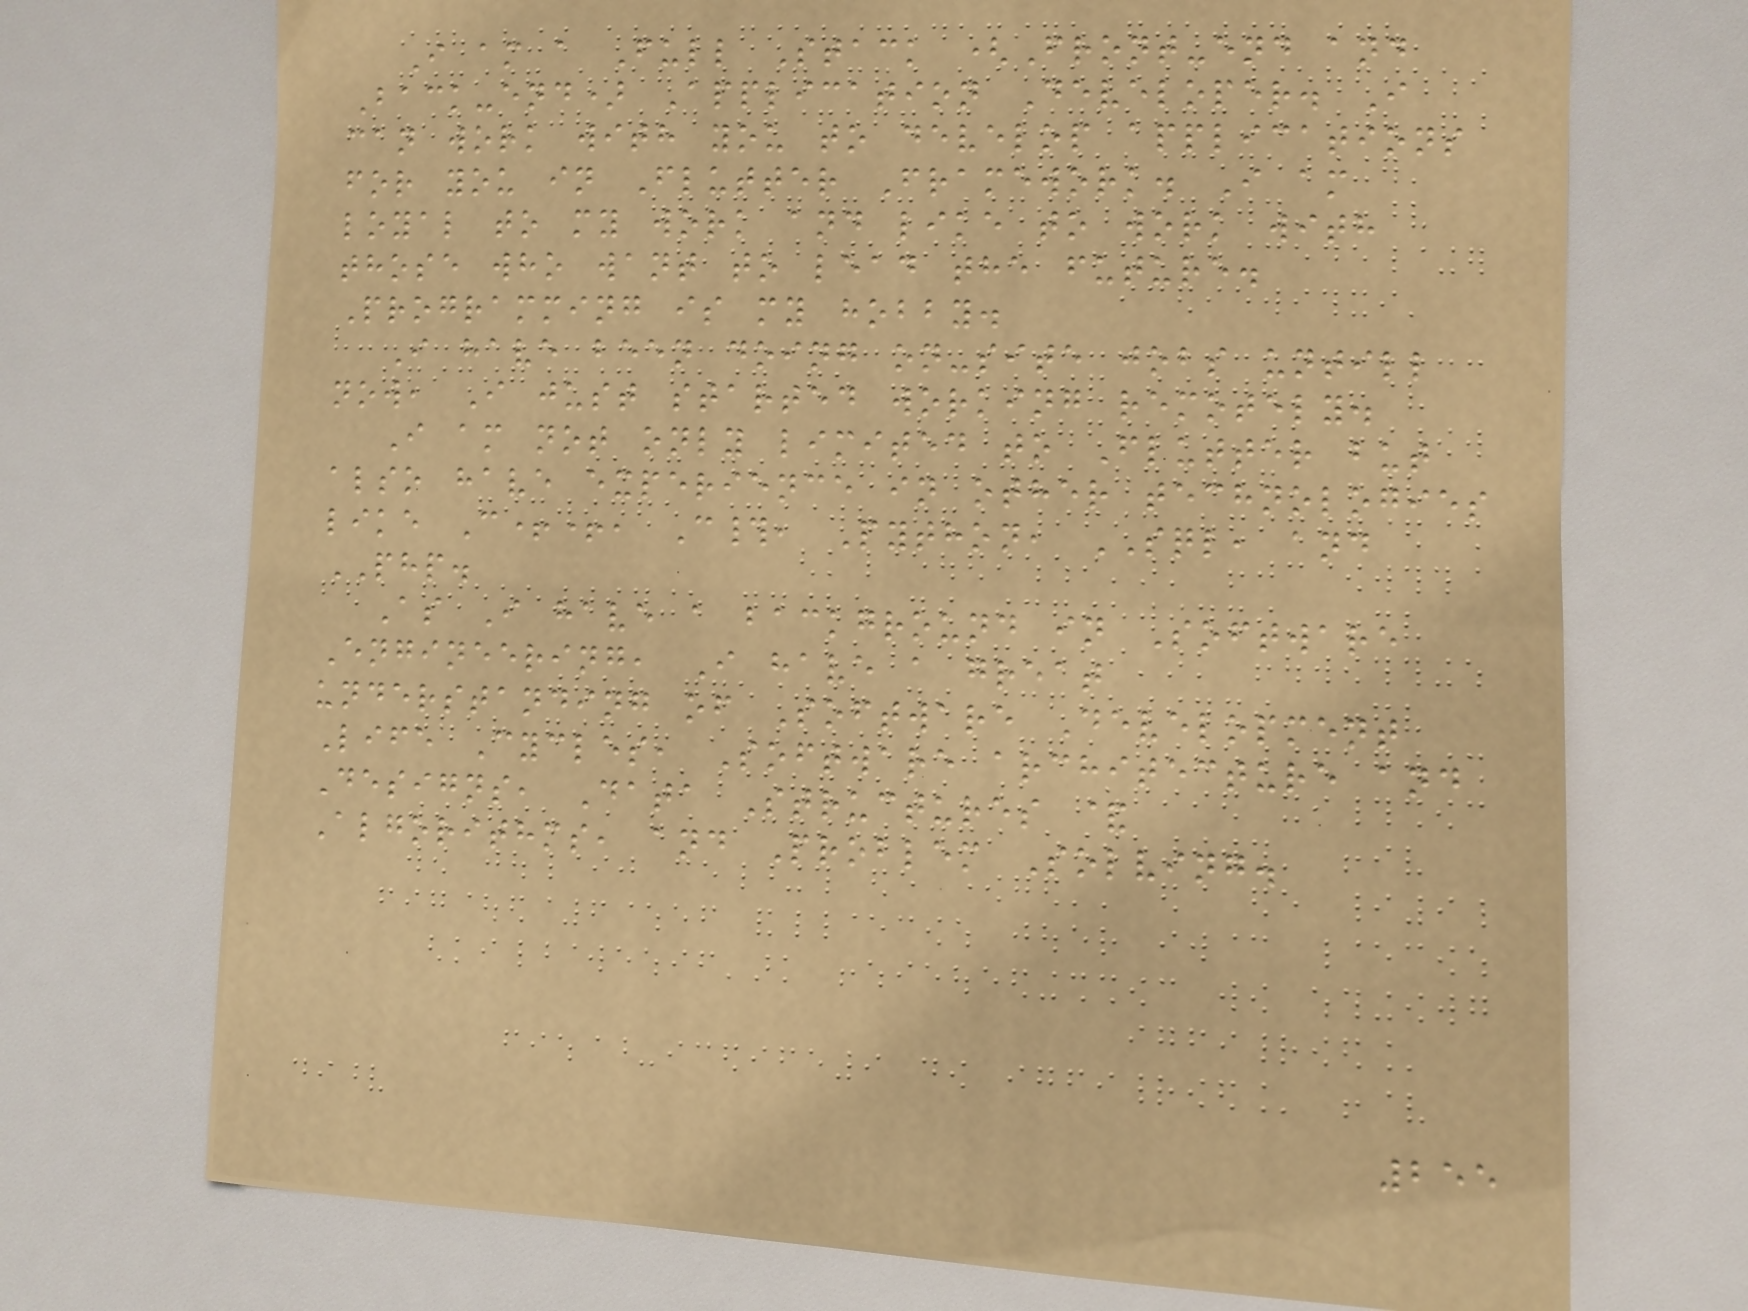I am a Full Stack (Front-end and
Back-end) Application Developer. I
can work with you to develop applications
for you in Flutter Framework. I am
loyal to my work and like to work with
those who want to lead the future.
Programming is my hobby.
I have been doing on-site jobs untill
now, I just started working remotely.
I am not only limited to Flutter but
also have experience in other technologies
like C++, C#, Python, SQL, and
PHP.
As I have a background in Software
Engineering, I have a great
understanding of Software Development
Life Cycles, Software architecture and
Designs, Data Structures &
Algorithms, and Problem Solving.
255
